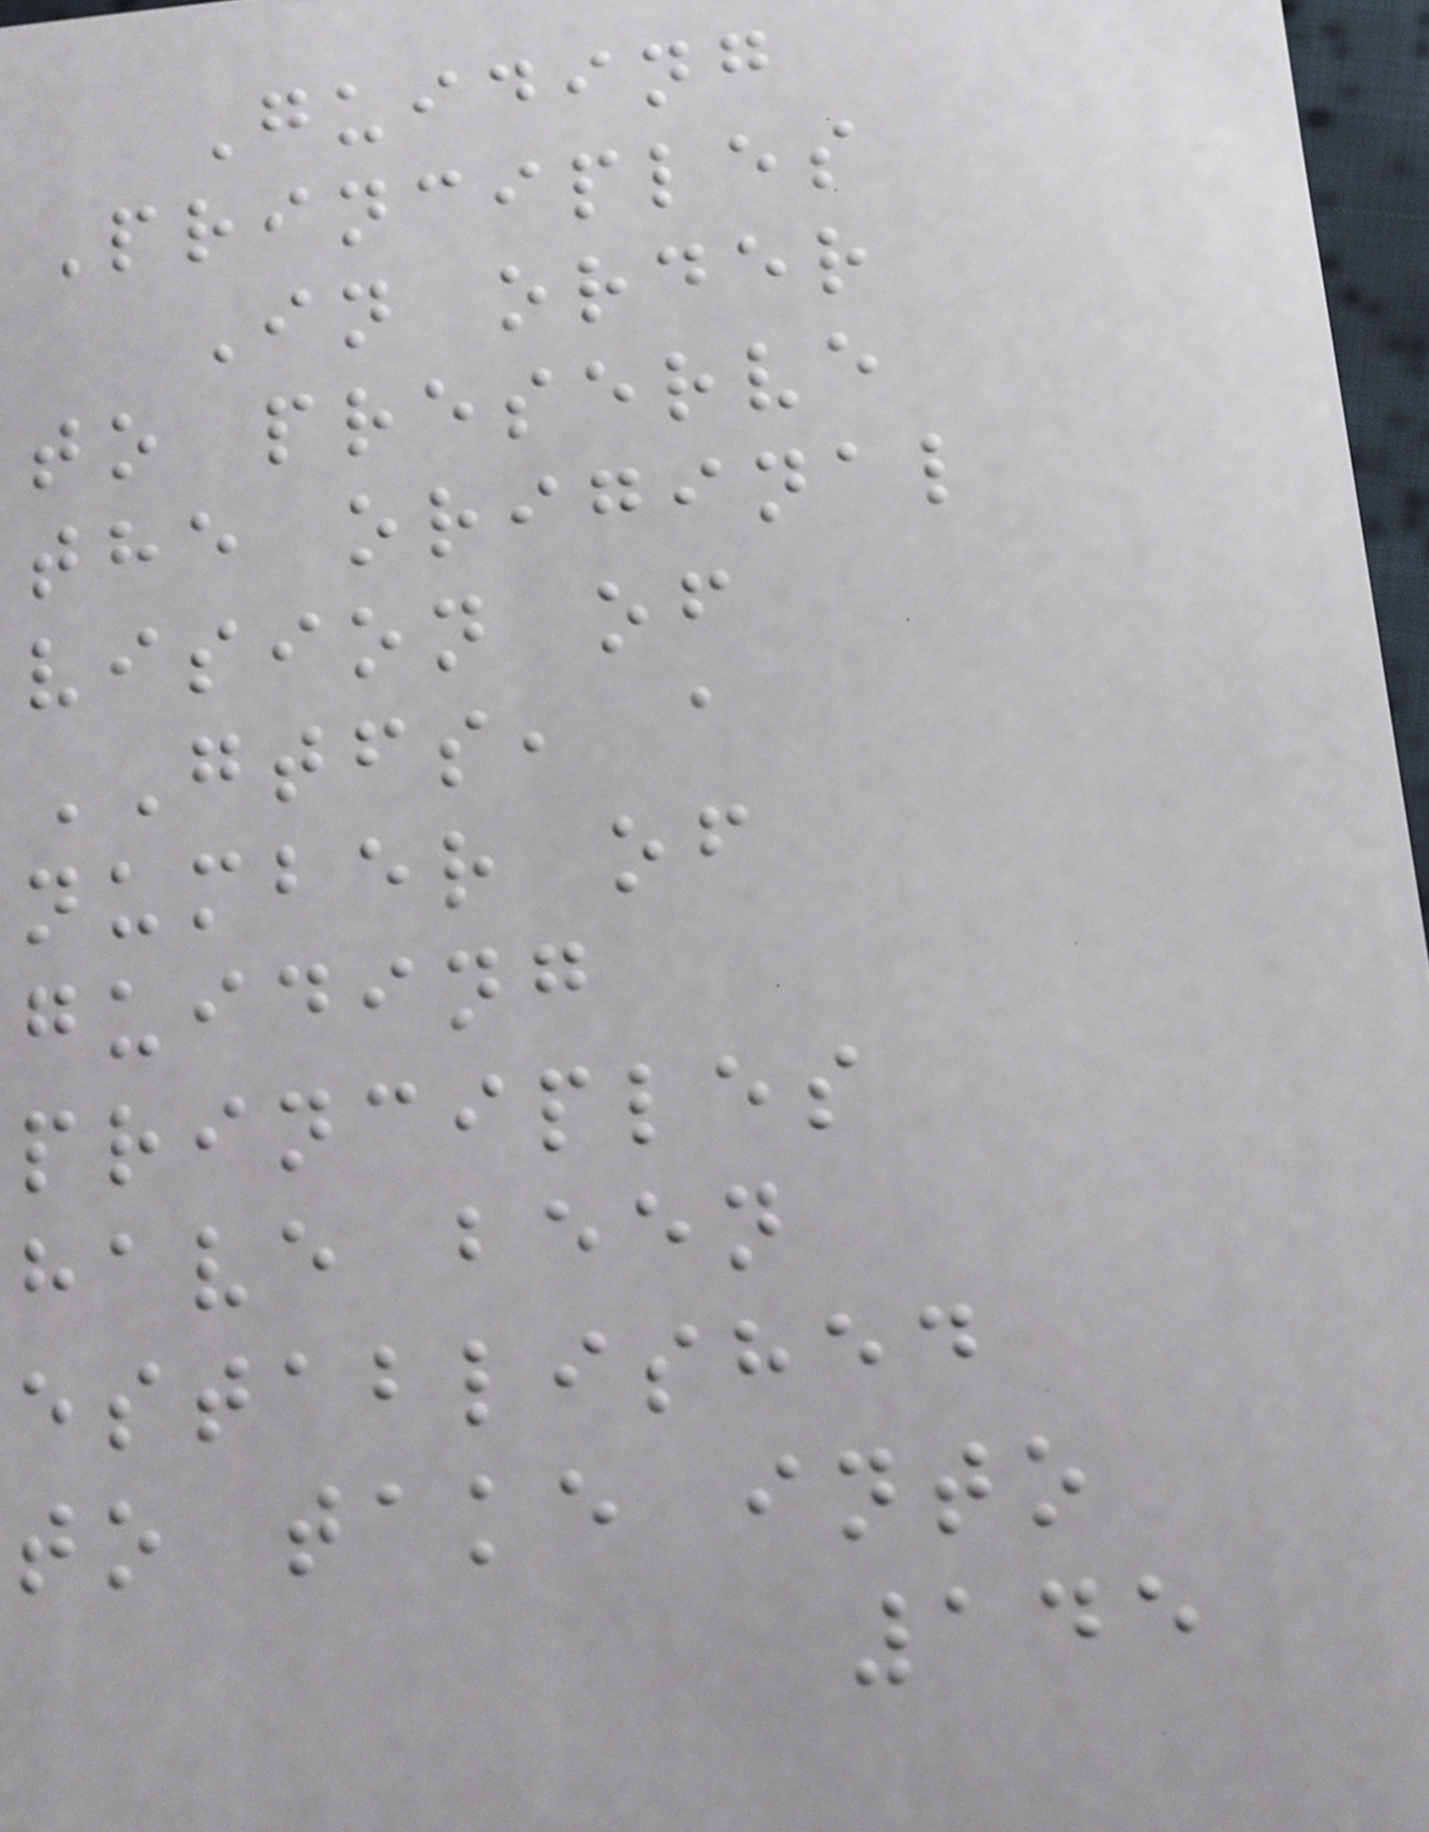Guiding
Principles
In order
to preserve
the original
vision of
GTFS, a
number of
guiding
principles
have been
established
to take into
145
